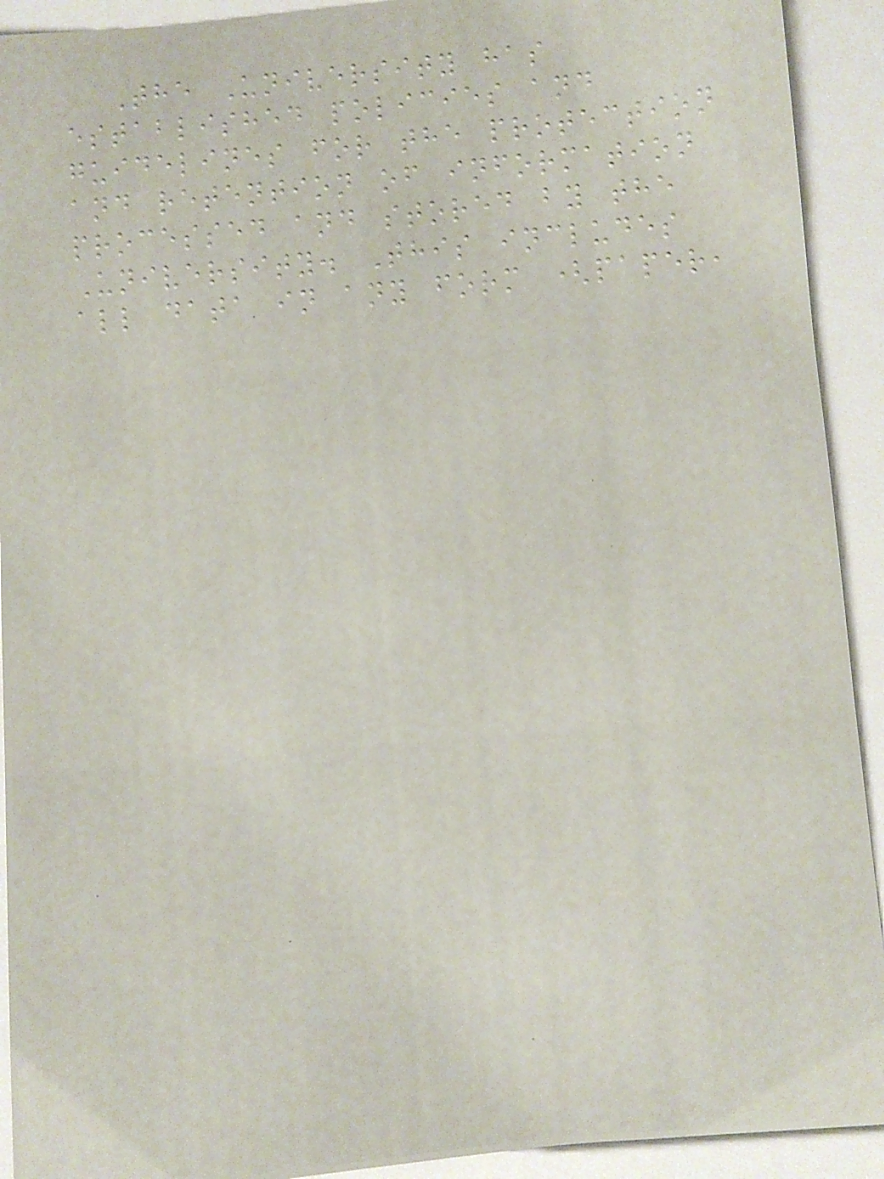The University has
established policies and
guidelines for the protection
and retention of information
processed and stored by the
University. This includes
all data in any form (paper,
